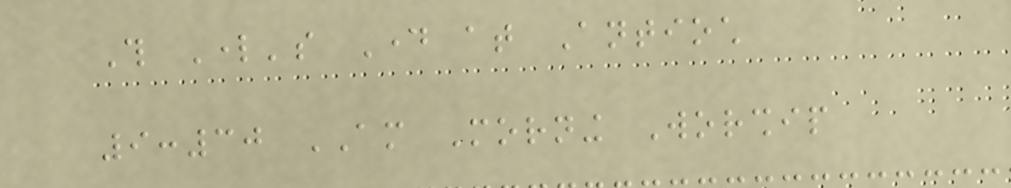This Lord's Day at Antioch
9:30 AM Morning Worship
